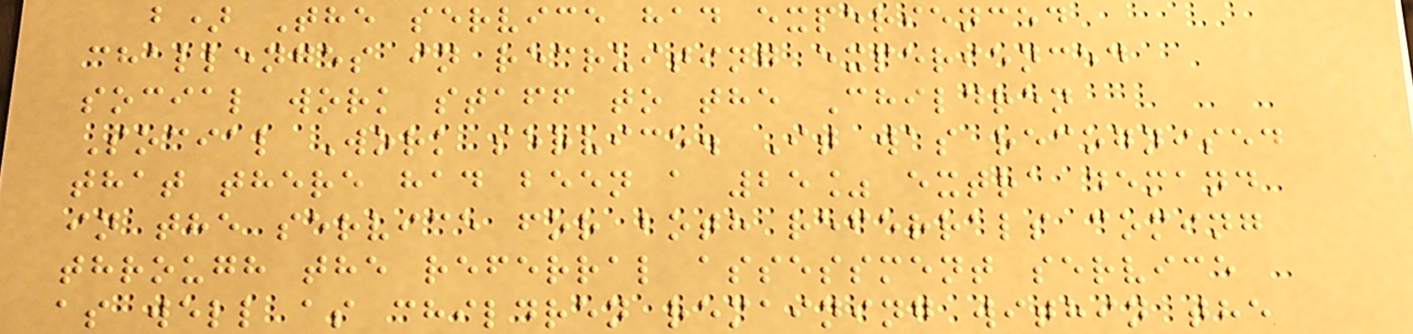b) The service had experienced
challenges in recruiting experienced
social work staff to the Children
Social Work service. It was recognised
that there had been a 25% extra demand
in the service for both referrals coming
through the referral assessment service
as well as children remaining within the
